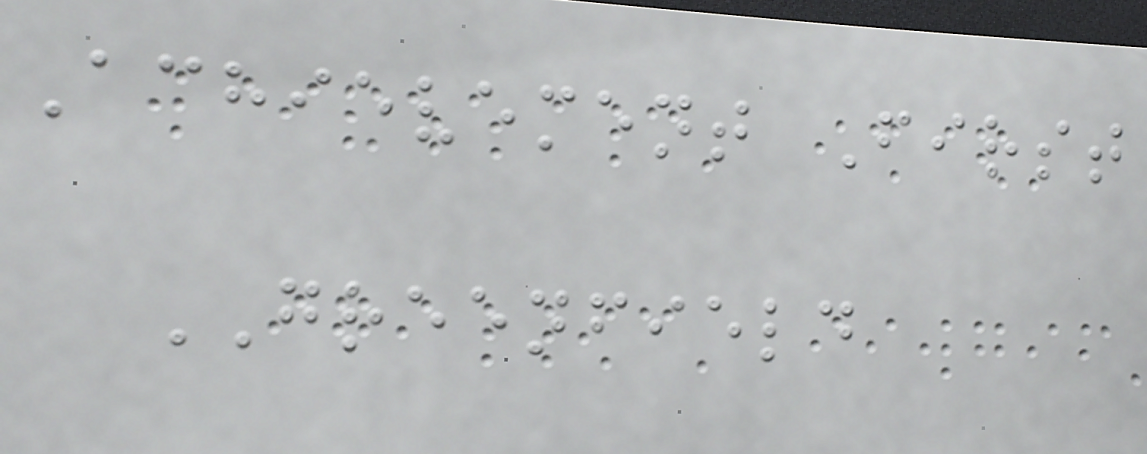Achievement First
GREENFIELD
